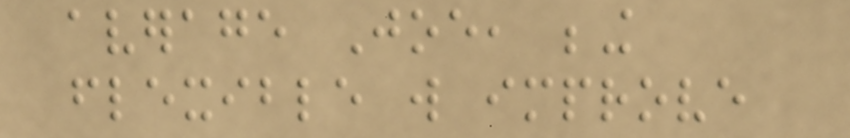average Joe, being
flexible will improve
